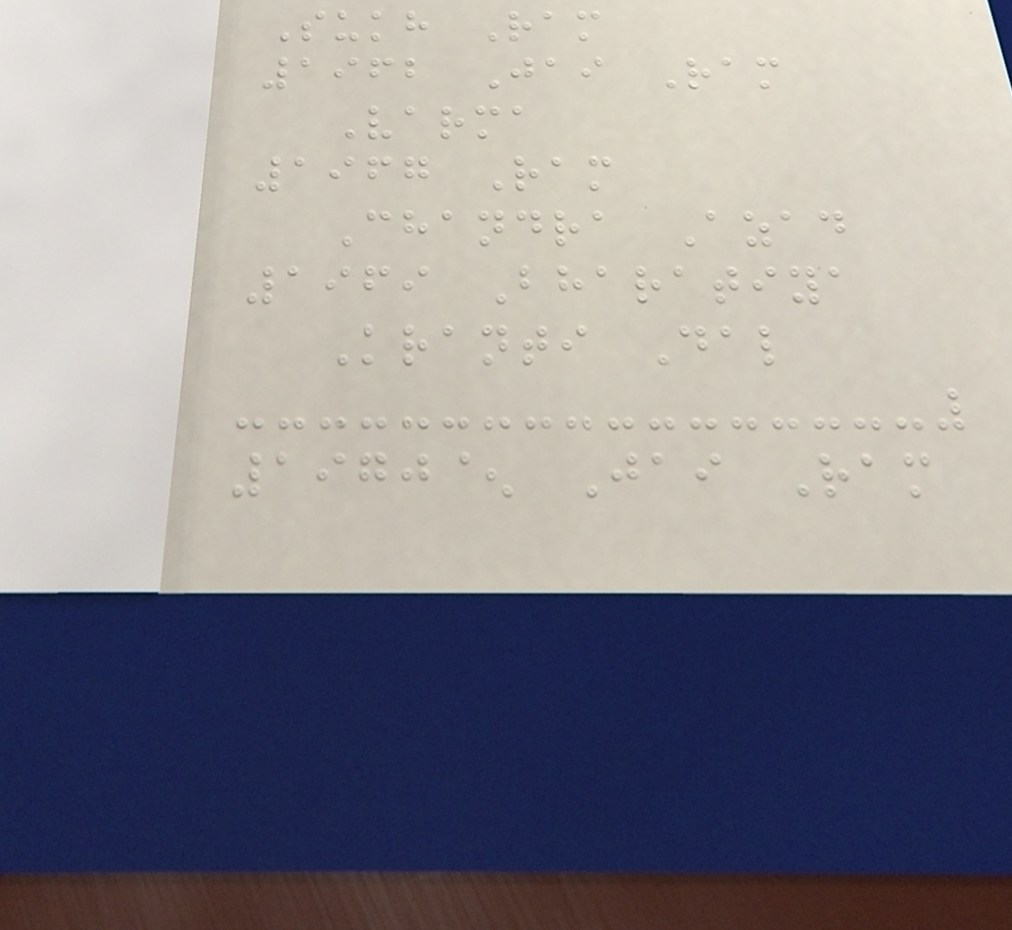Sukh Ram
1962 Jai Ram
Varma
1967 Ram
Chandra Azad
1969 Bharatiya
Kranti Dal
1970^ Jai Ram
